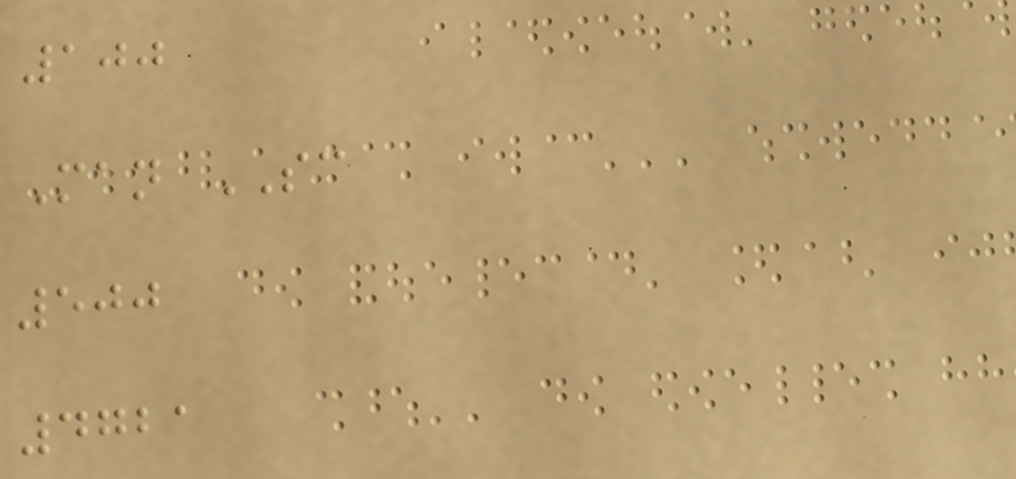100
Man SC
500
4721
